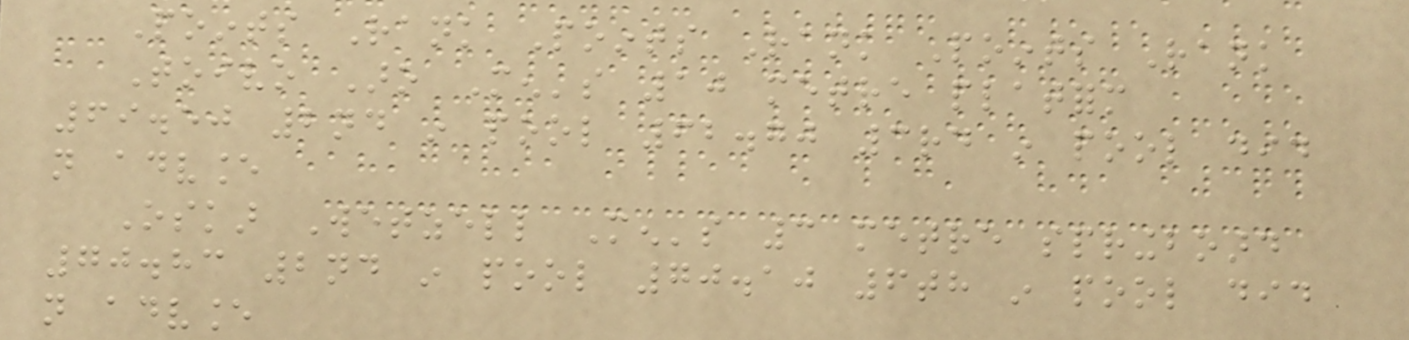Points Rank Points Rank Points Rank
Toivo Aro Men's 10 metre platform
69.50 2nd in pool 62.70 3rd in pool did
not advance
Oskar Wetzell Men's 3 metre springboard
70.83 2nd in pool 70.10 6th in pool did
not advance
